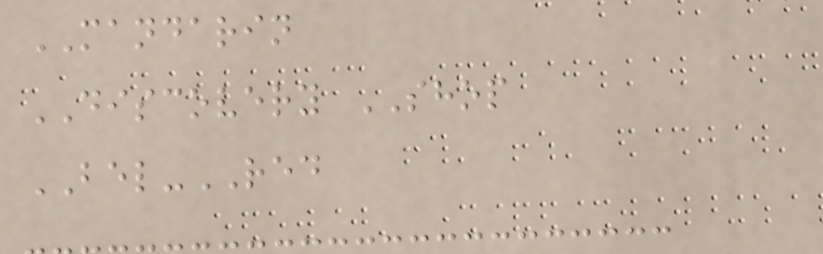MANDARIN
DISCOVERY SHOP
BEL-RED
